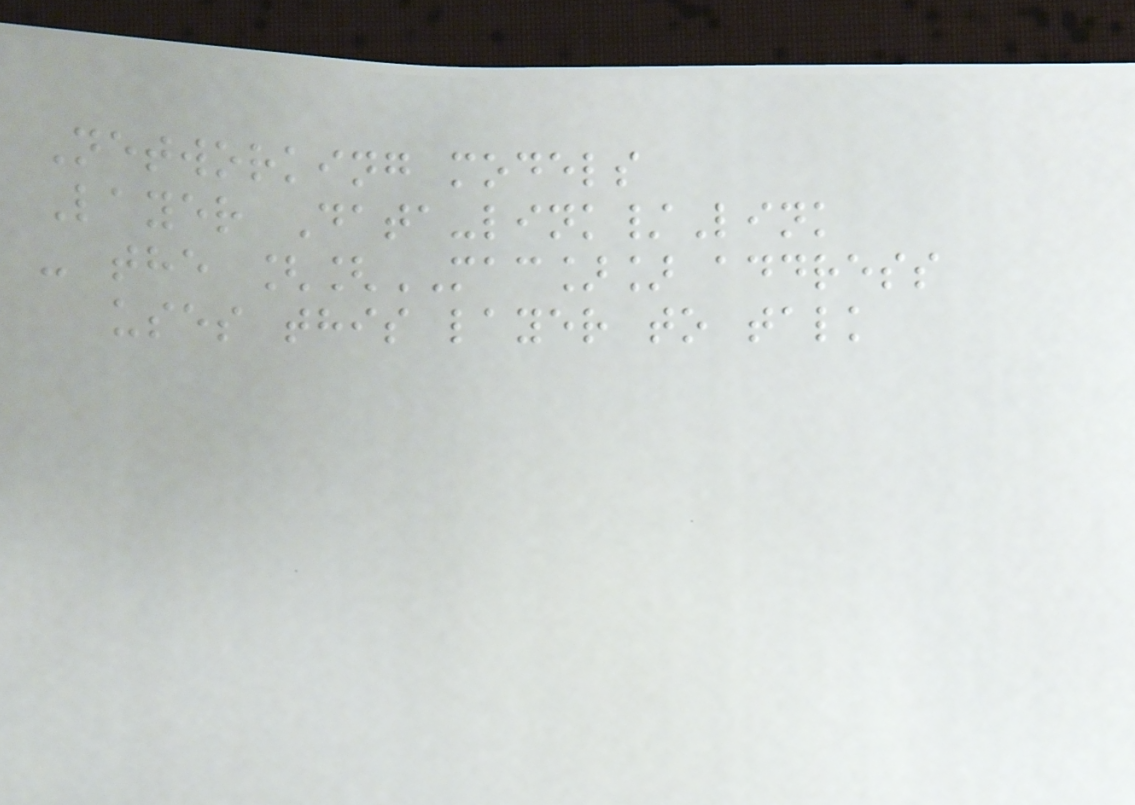Networking models
Layer Data-link/Link
- the [[MAC]] address
uses this layer to talk
